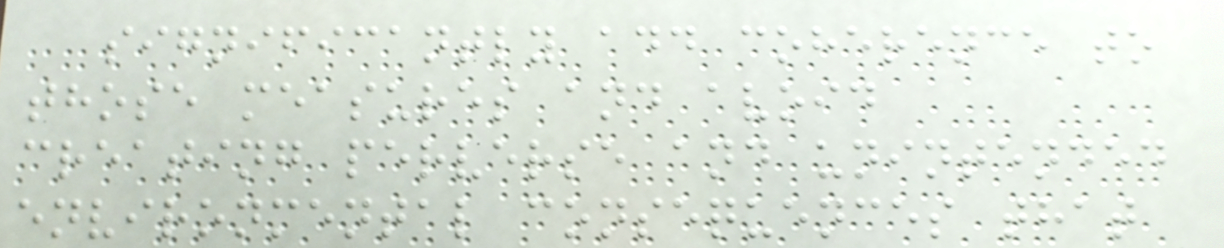significantly add coherence to
those measures and avoid
creating perverse and unintended
environmental consequences that
